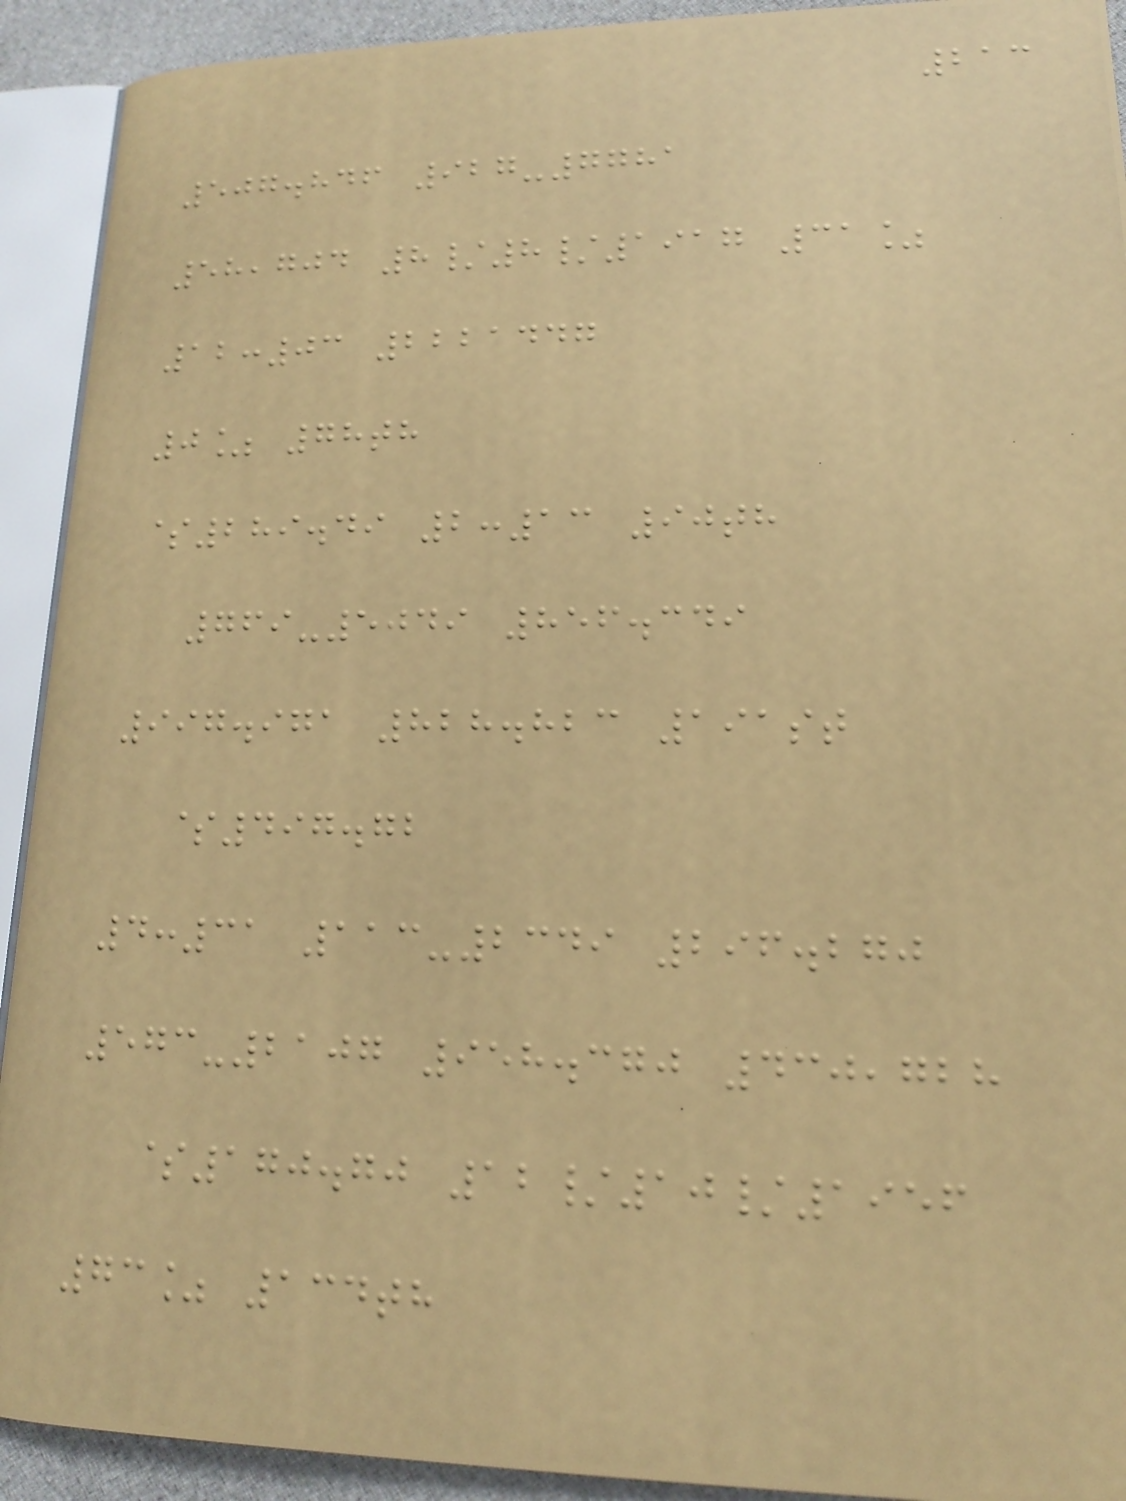213
507.846 927-7781
58,704 8/8/1917 31%
12:03 2221447
0% 78th
$289.49 2:13 90th
769-5049 856.349
997.971 828.823 191st
$497.72
4:31 113-2349 296.270
573-2107 958.370 430,728
$170.70 12/10/1956
73% 134th
